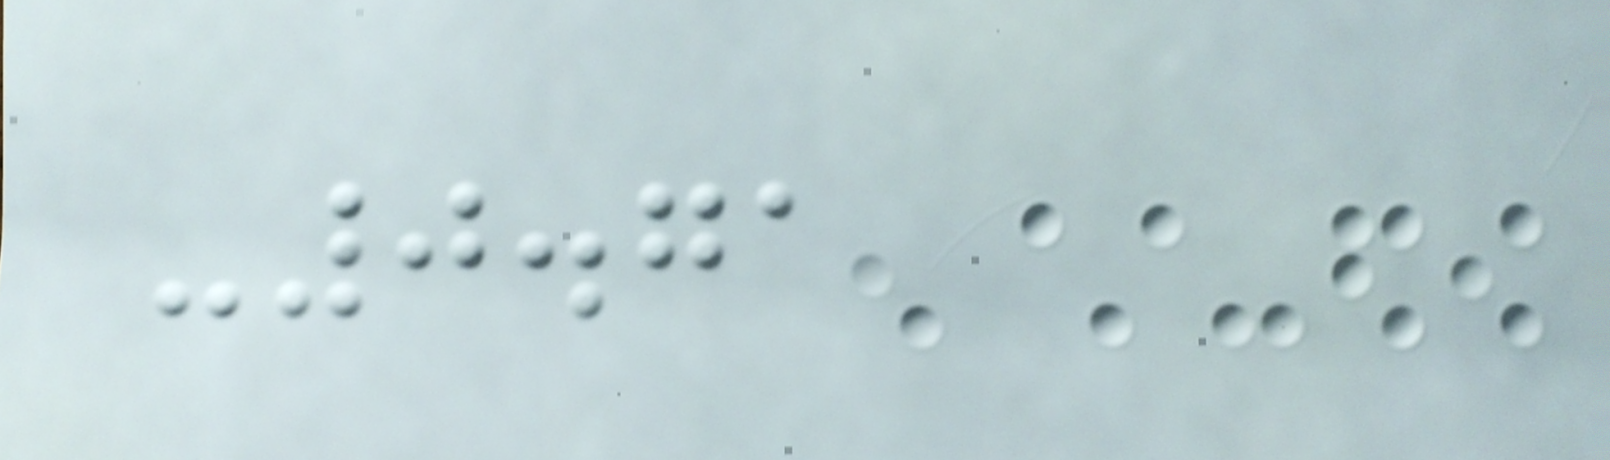-0.71
